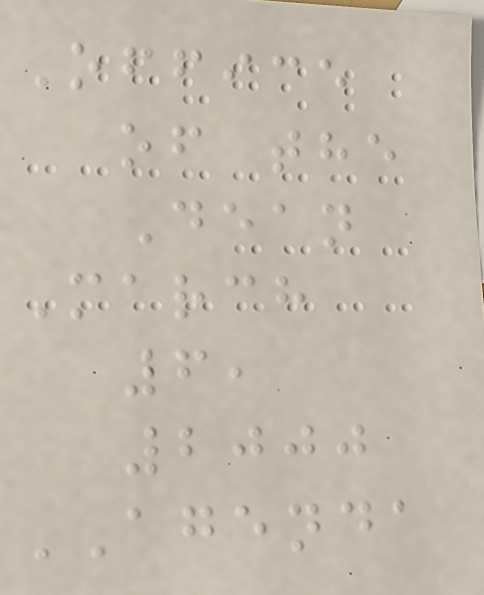Office
of the
Dean
March
6,
2000
AGENDA
